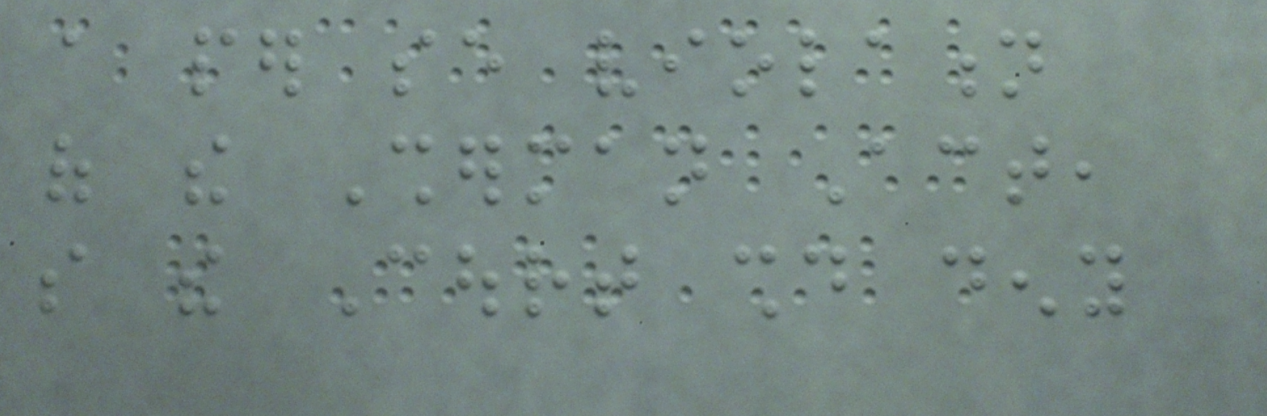a per se violation
of the Sherman Act,
so the Court should deny
